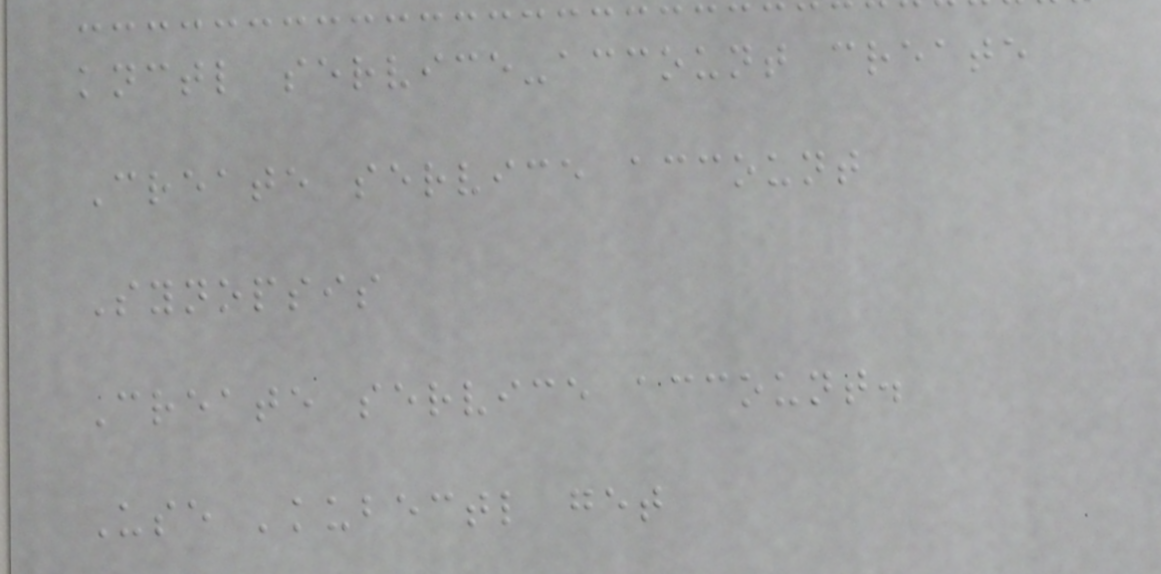knctl service-account create
Create service account
Synopsis
Create service account.
Use 'kubectl get
